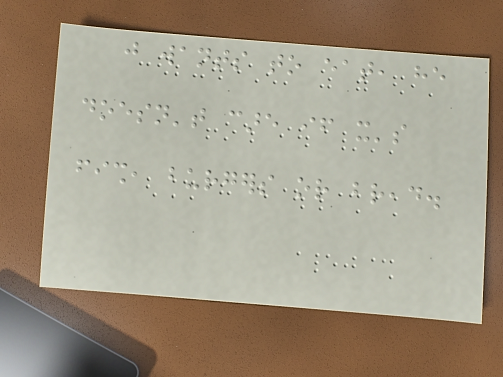just wants to eat, he
doesn't care if it's
fish, burgers or bread.
